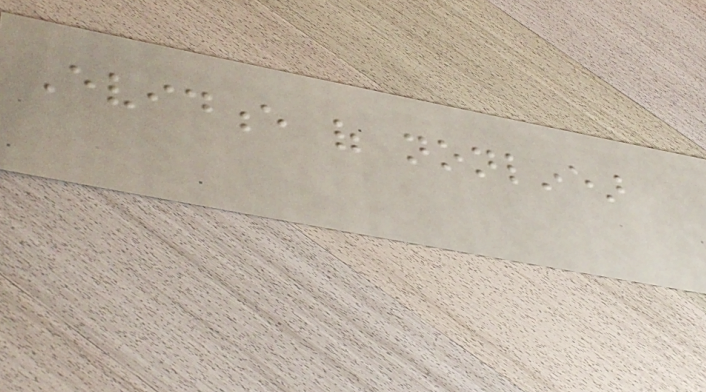Evidence of nonlinear
